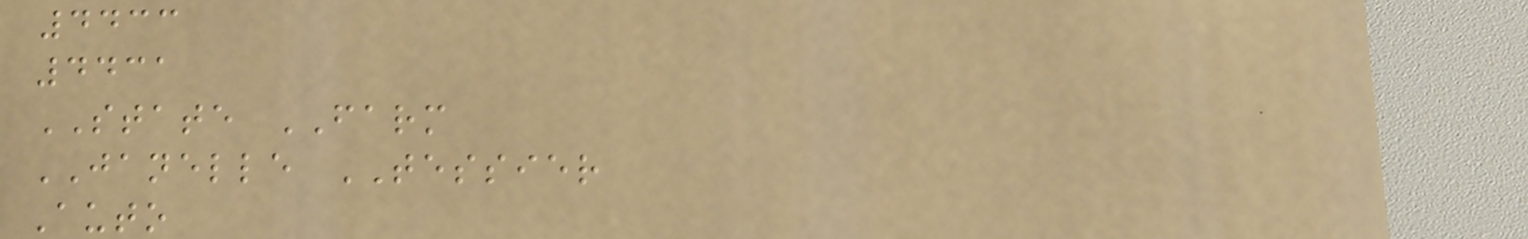4433
4431
STATE FARM
JANELLE TESSIER
Auto
